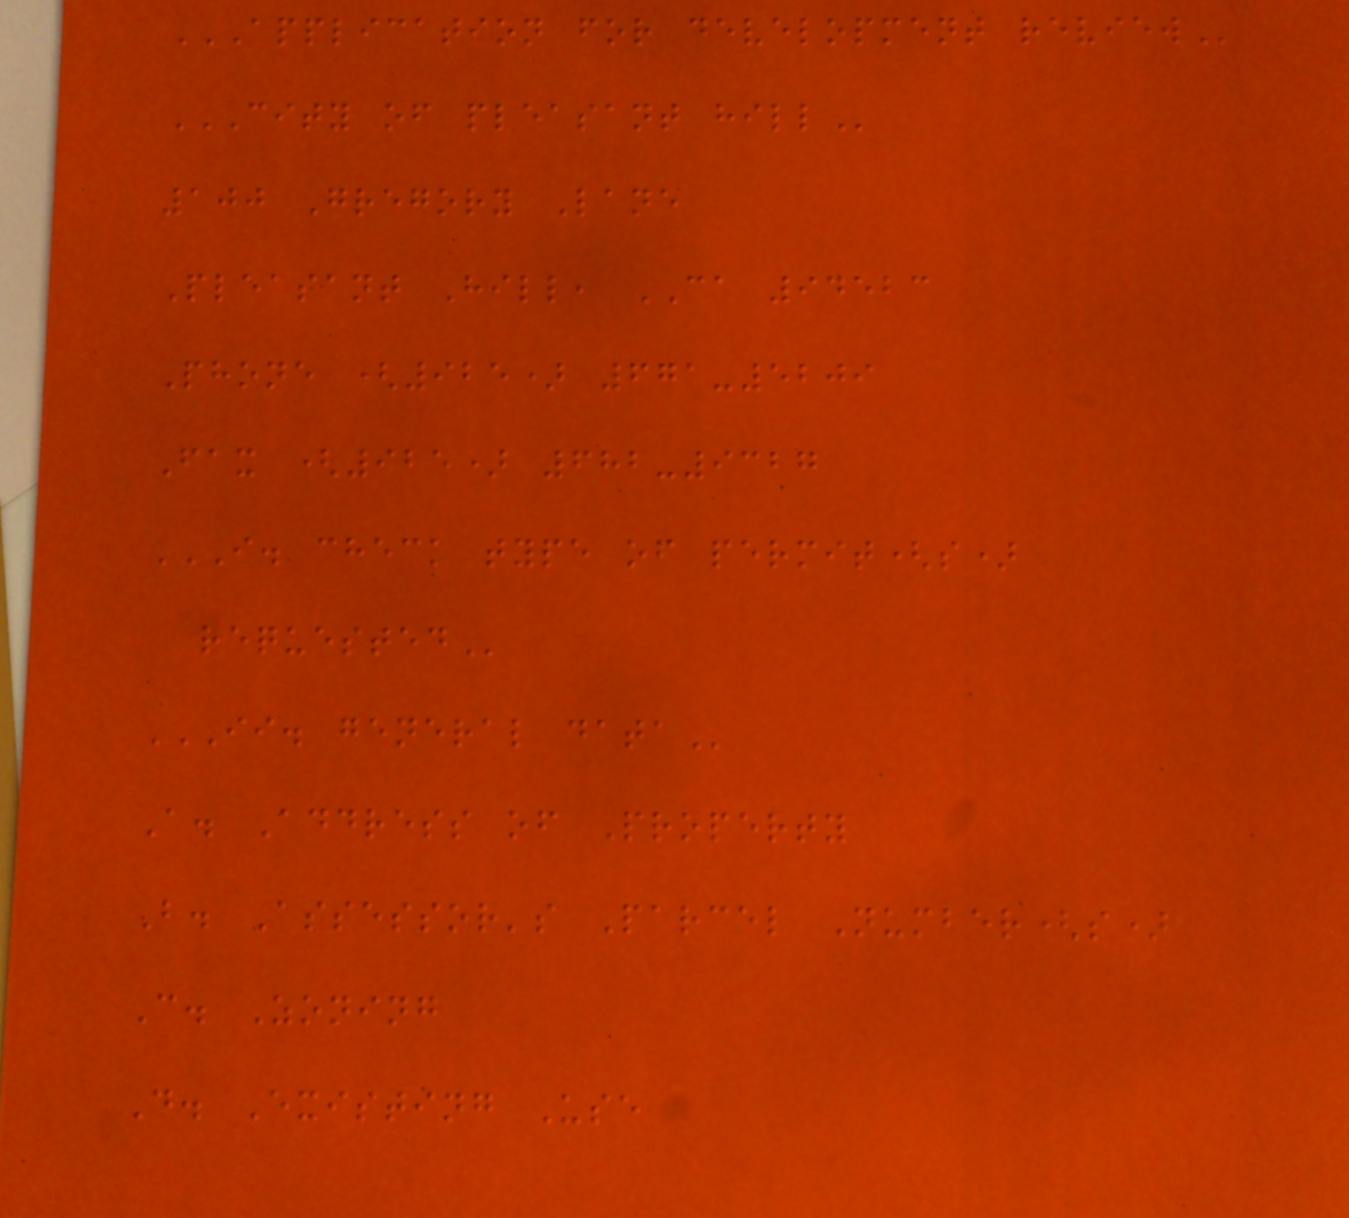APPLICATION FOR DEVELOPMENT REVIEW
CITY OF PLEASANT HILL
100 Gregory Lane
Pleasant Hill, CA 94523
Phone (925) 671-5209
Fax (925) 682-9327
I. CHECK TYPE OF PERMIT(S)
REQUESTED
II. GENERAL DATA
A. Address of Property
B. Assessor's Parcel Number(s)
C. Zoning
D. Existing Use
